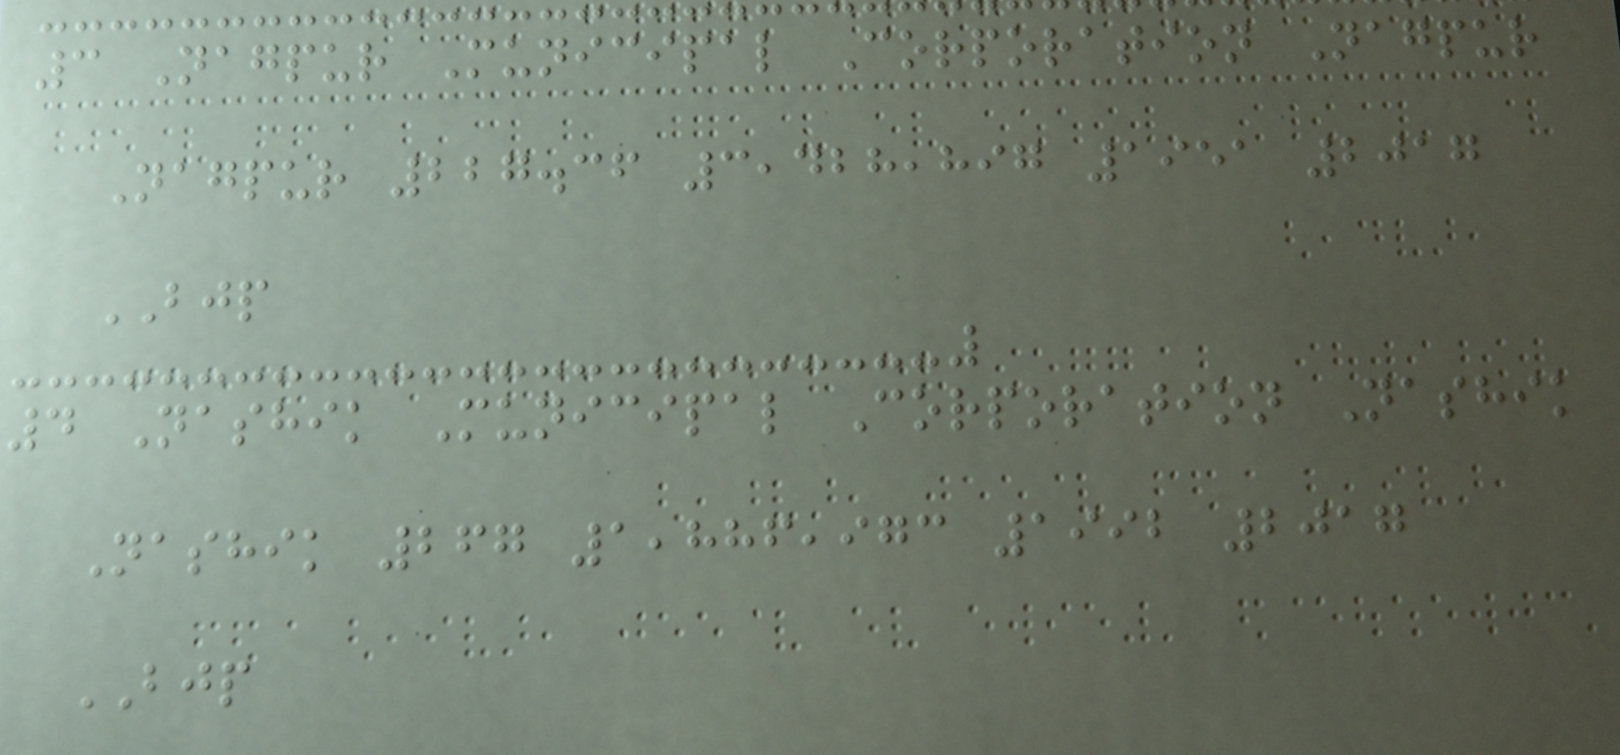3 Nagpur Municipal Corporation Nagpur
Nagpur 227.36 3,428,897 1951 2017
BJP
4 Nashik Municipal Corporation Nashik
Nashik 267 1,886,973 1992 2017
BJP
